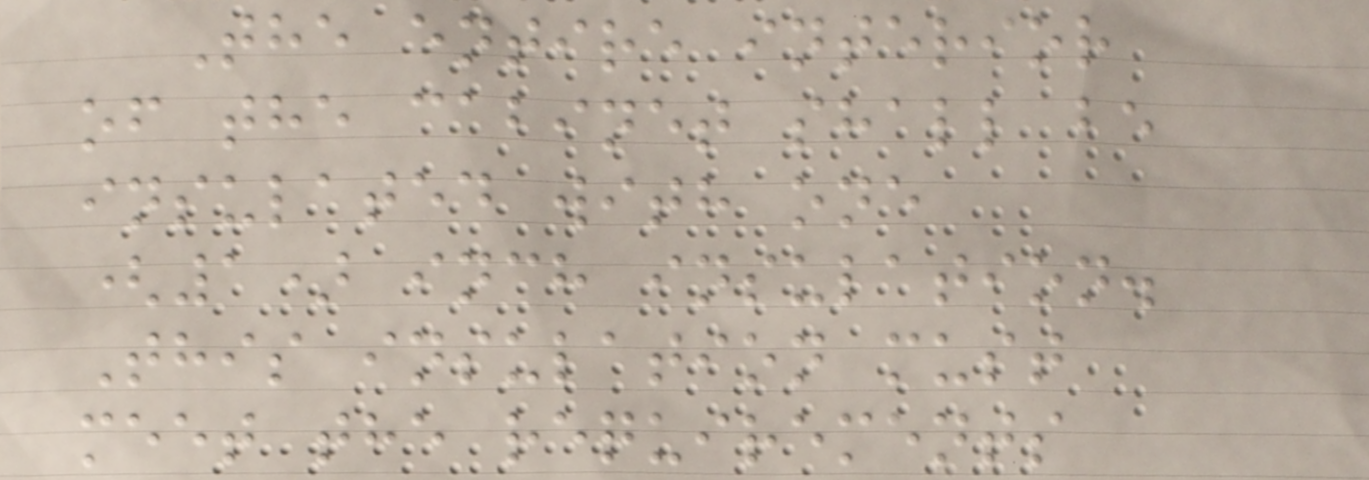The entire interior
of the cabinet shall be
insulated with one
(1) inch insulation.
This insulation must
meet the requirements
